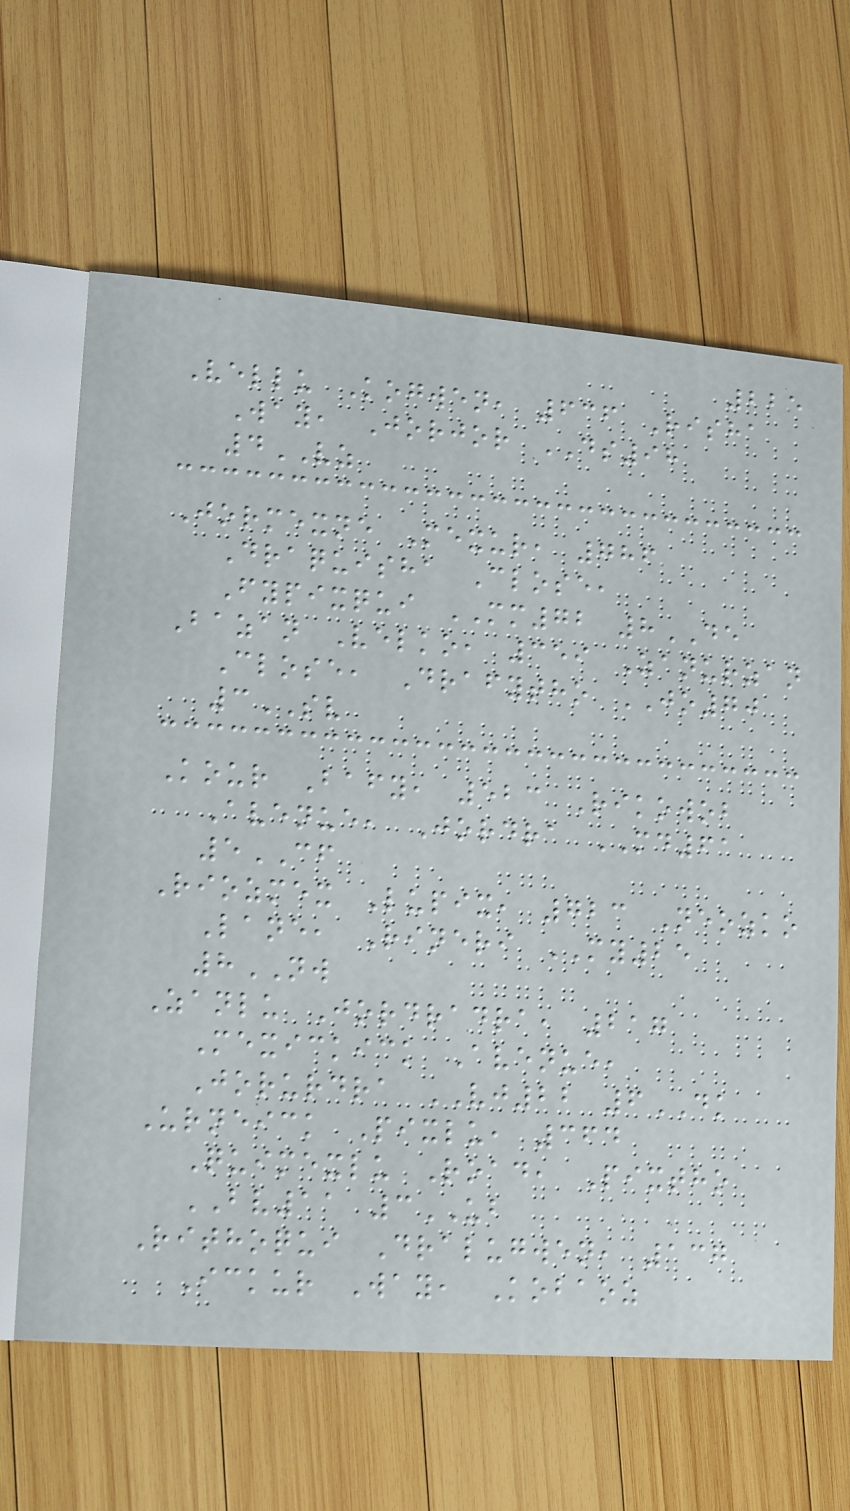225
Vellu Kogwen, 636 Risha
Way, Jorjor DS98
4VZ
Jormexne Mexur, 786
Draquisha Close,
Fypixqui MM72 8DE
Bazan Velko, 359 Zanurzan
Close, Drafytho JO70
3SV
Kour Bafy, 523 Rikowob
Avenue, Jordra MD61
5CF
Riozmex Lupix, 723 Neozko
Lane, Rineri MY25
8NW
Zanlu Jordradra, 217
Mexickick Avenue,
Jorurdra VJ22 6DK
Urneick Pixlu, 364
Quimexlu Road, Pixtho
BV11 3UB
Rithoqui Dralugwen, 137
Ickur Way, Kobaoz
